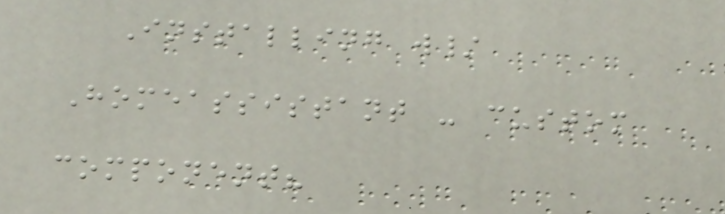Installing w/
Homeassistant - custom
component?
